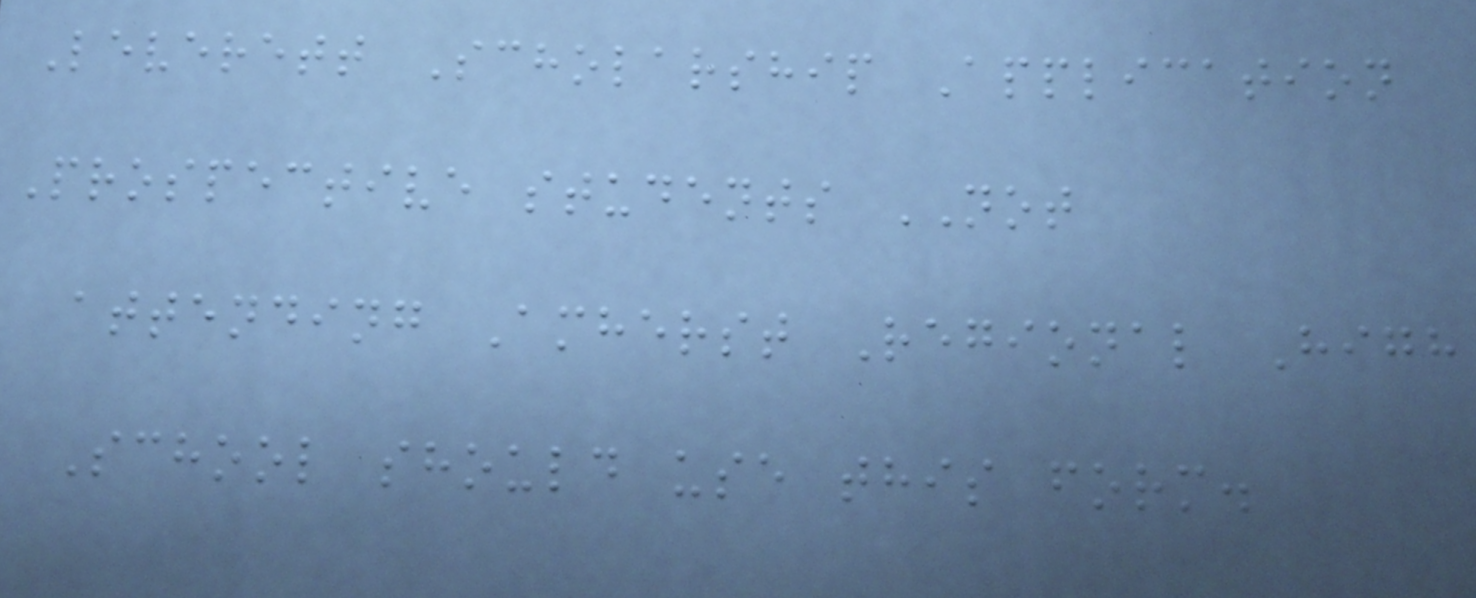Leverett Scholarship Application
Prospective students NOT
attending Amherst Regional High
School should use this form.
